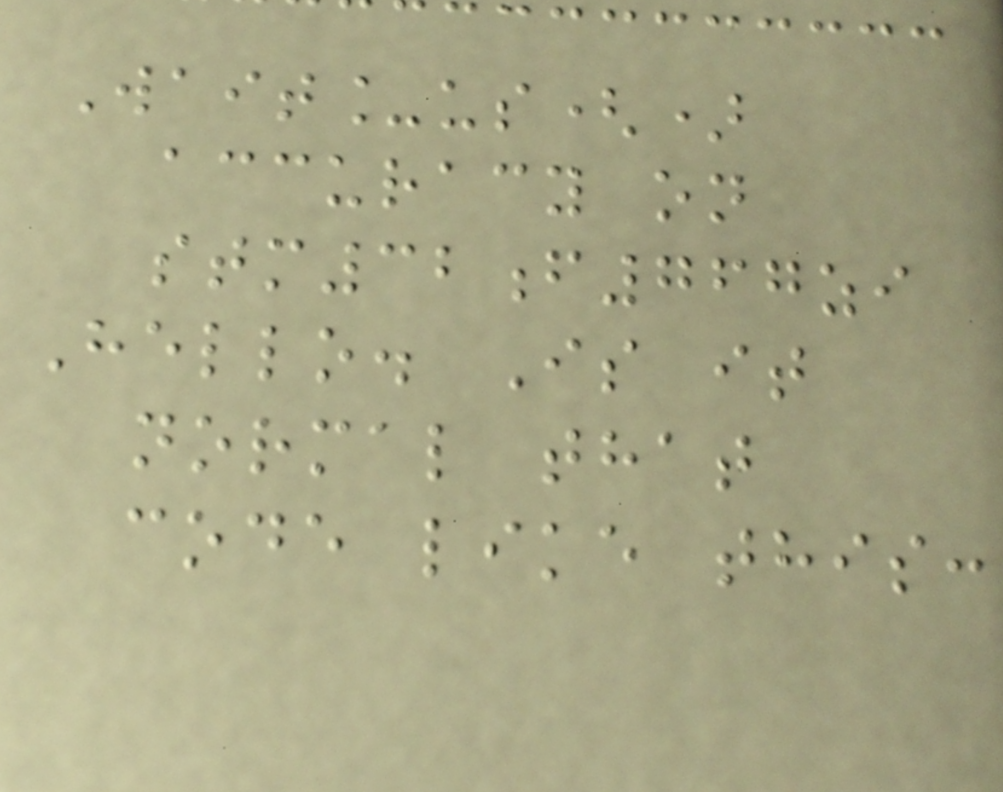Wait_us()
accuracy on
stm32f767zi
Hello. Is it
normal that
code like this:
